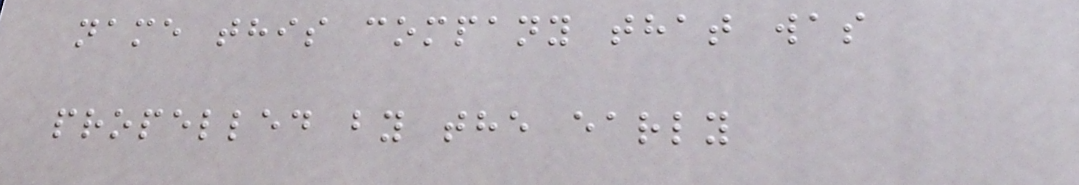name this company that was
propelled by the early
